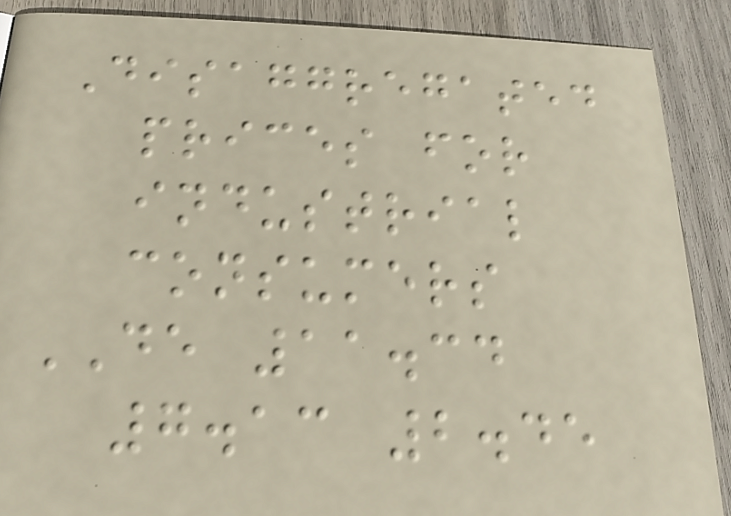Disaggregated
prices for
industrial
consumers
DE 11.34
7.13 2.45
